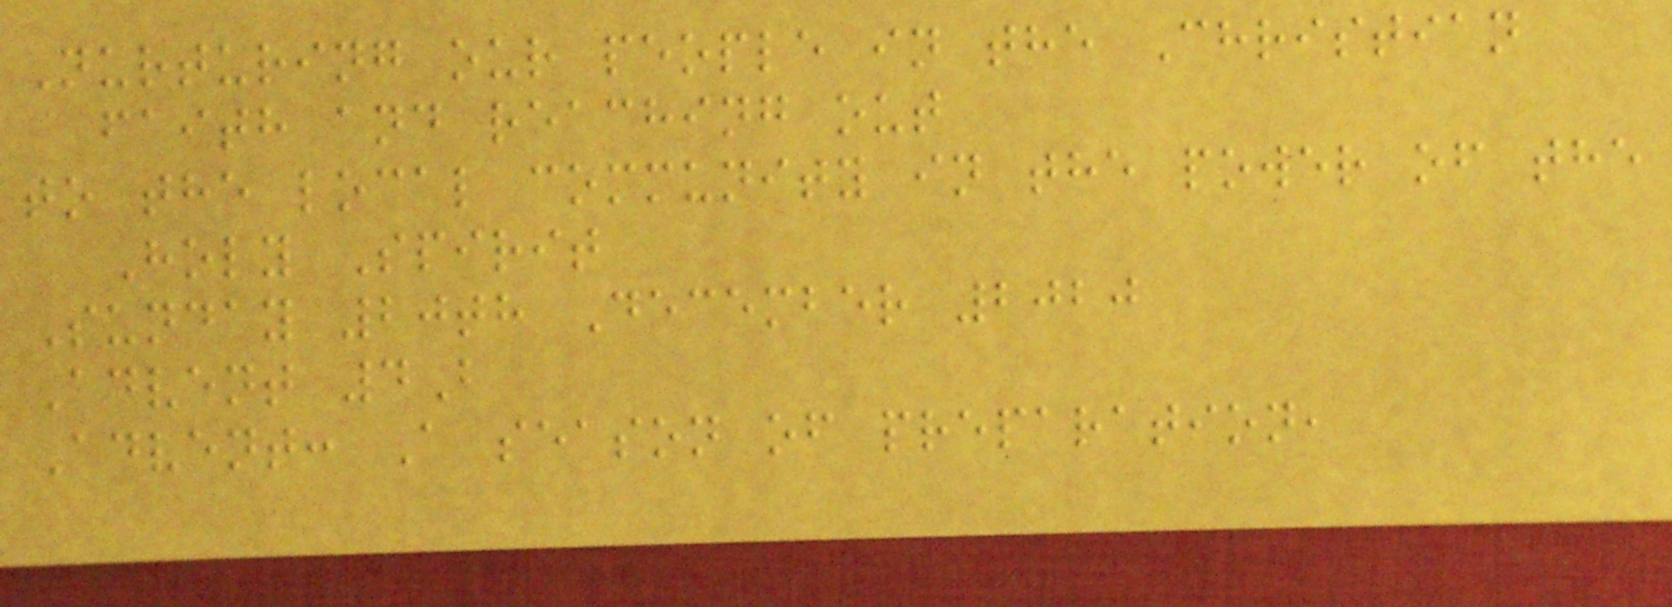Nurturing our people in the Christian
faith and reaching out
to the local community in the power of the
Holy Spirit
Sunday 20th December 2020
Advent 4B
Advent: A season of preparation,
